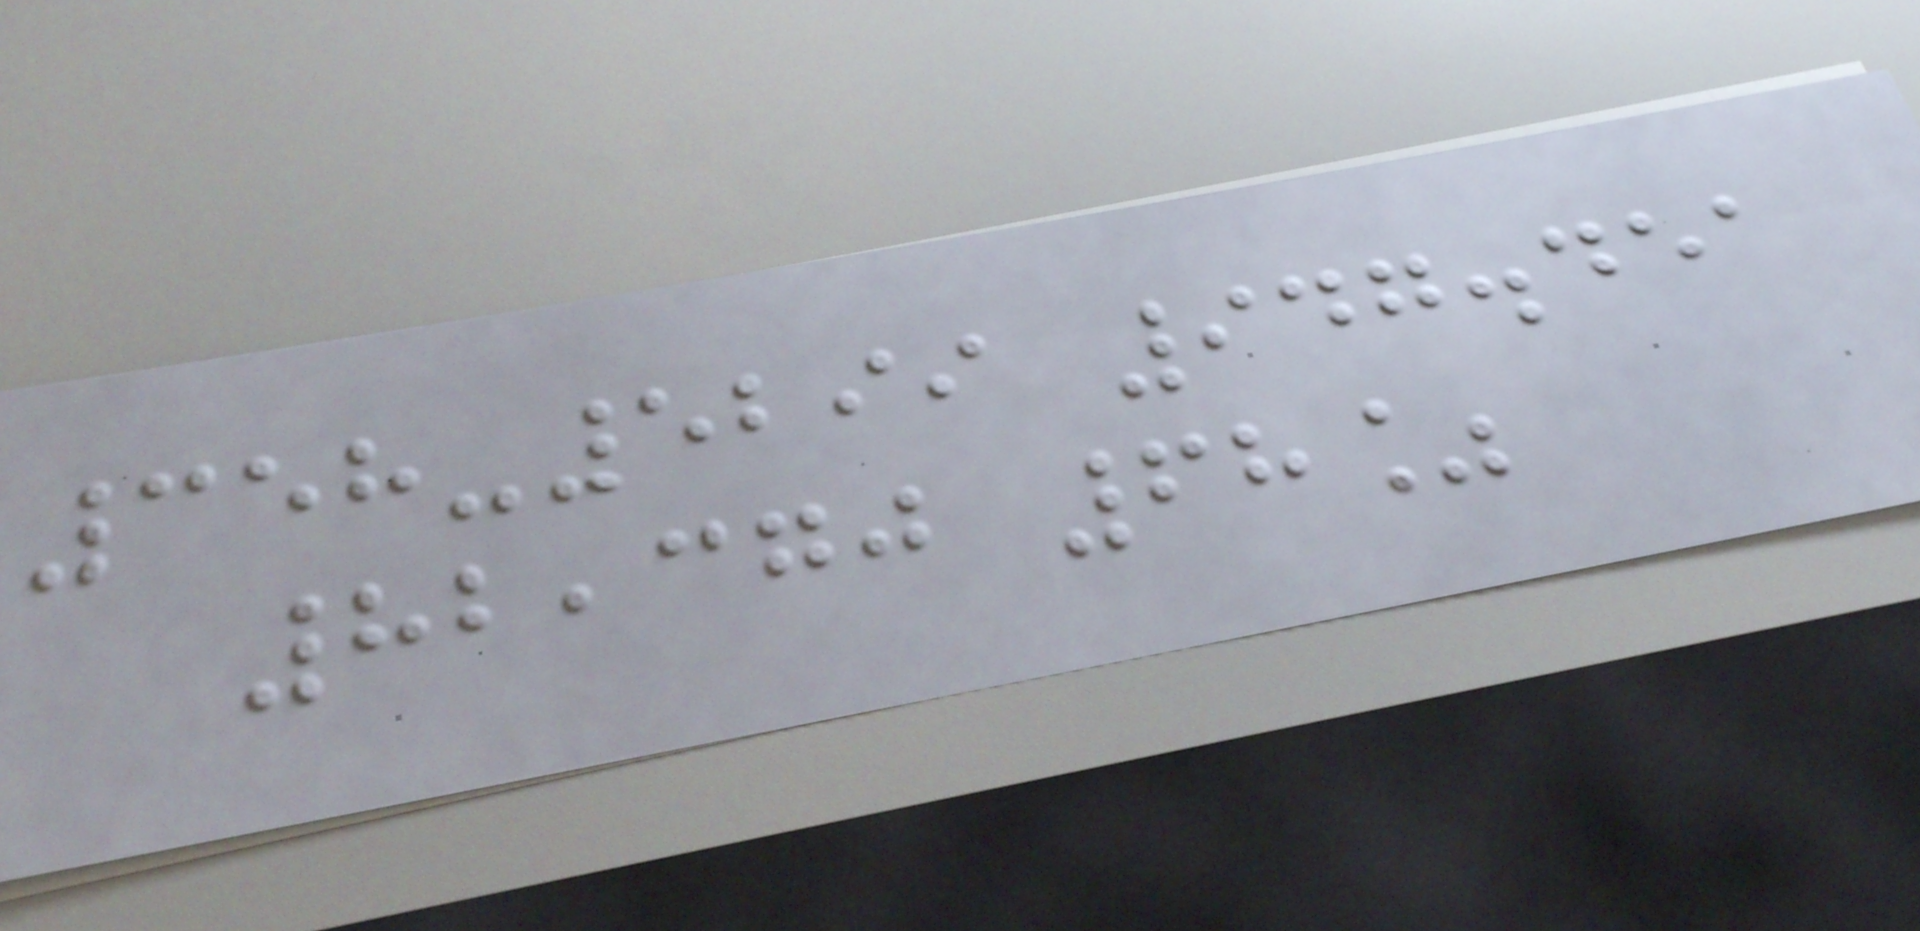358-5299 947.451
82,370 68%
